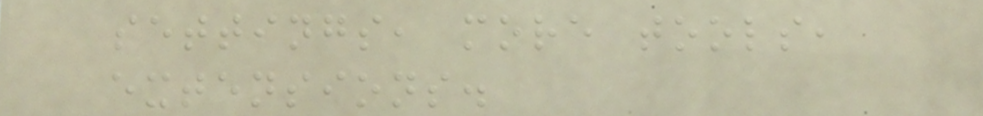settings, more tools,
extensions.
